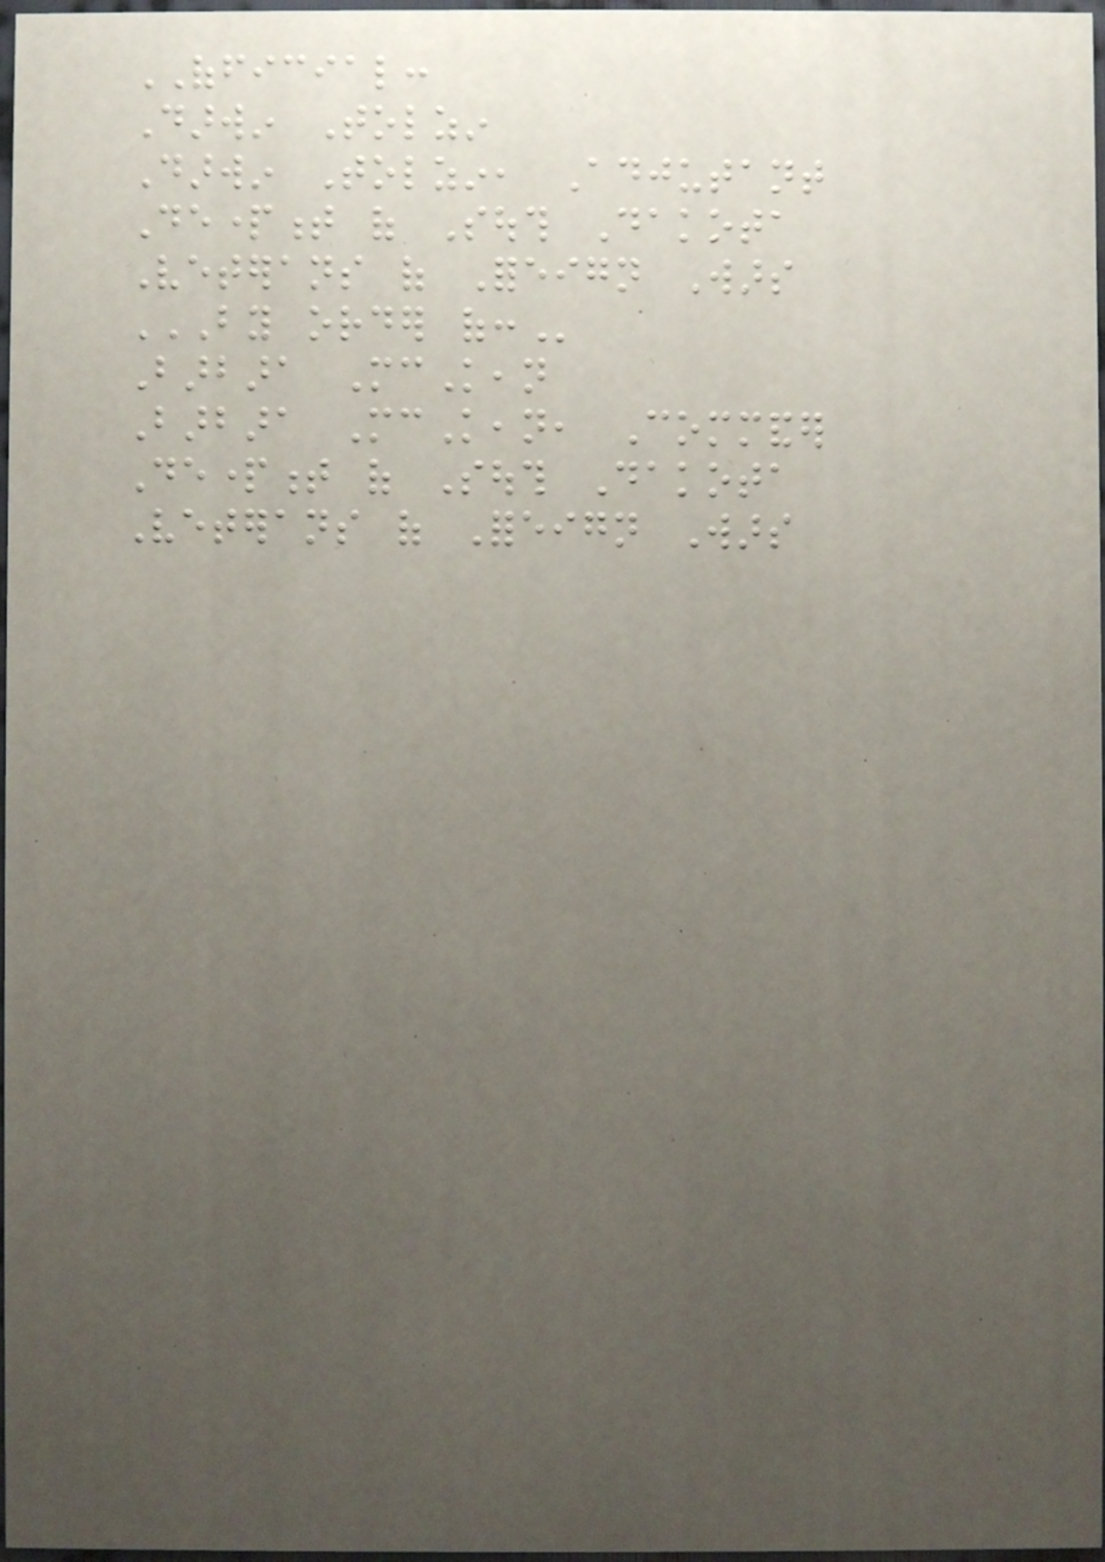OFFICIAL:
Darwin Tolzin
Darwin Tolzin, Adjutant
Department of South Dakota
Veterans of Foreign Wars
BY ORDER OF:
Barbara McKean
Barbara McKean, Commander
Department of South Dakota
Veterans of Foreign Wars
